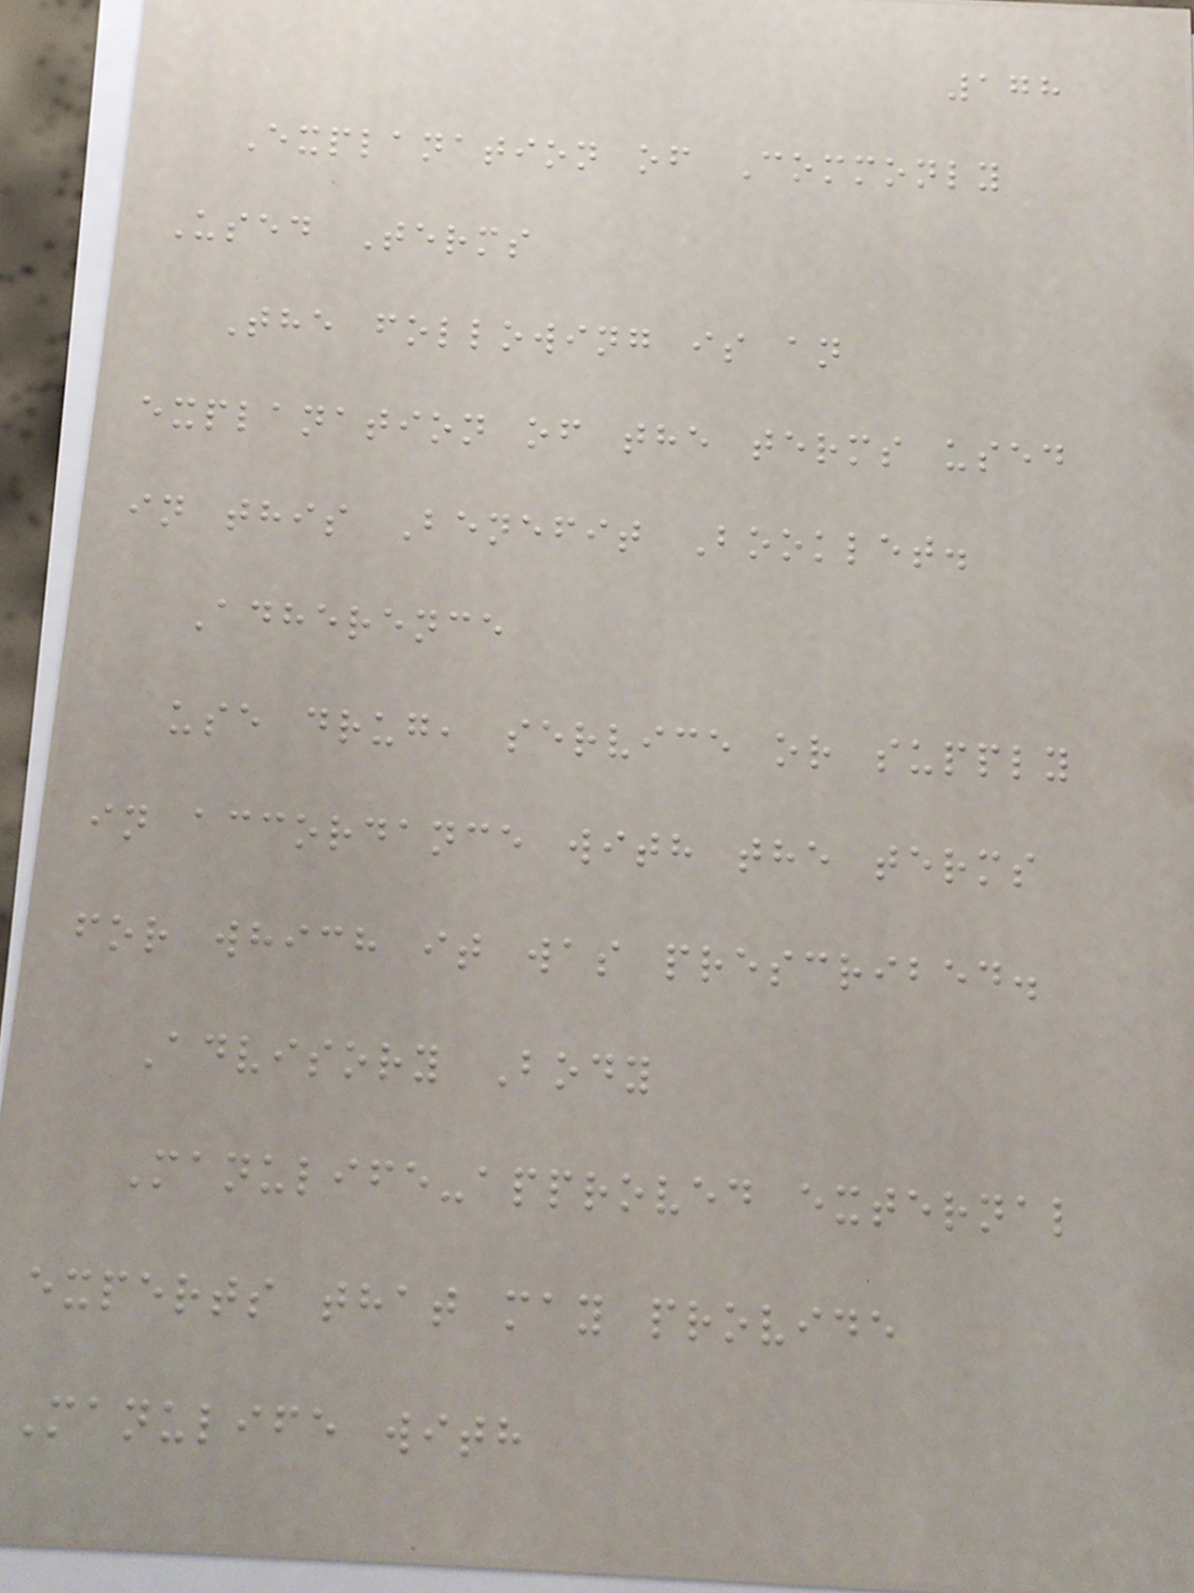178
Explanation of Commonly
Used Terms
The following is an
explanation of the terms used
in this Benefit Booklet.
Adherence
use drug, service or supply
in accordance with the terms
for which it was prescribed.
Advisory Body
Manulife-approved external
experts that may provide
Manulife with
